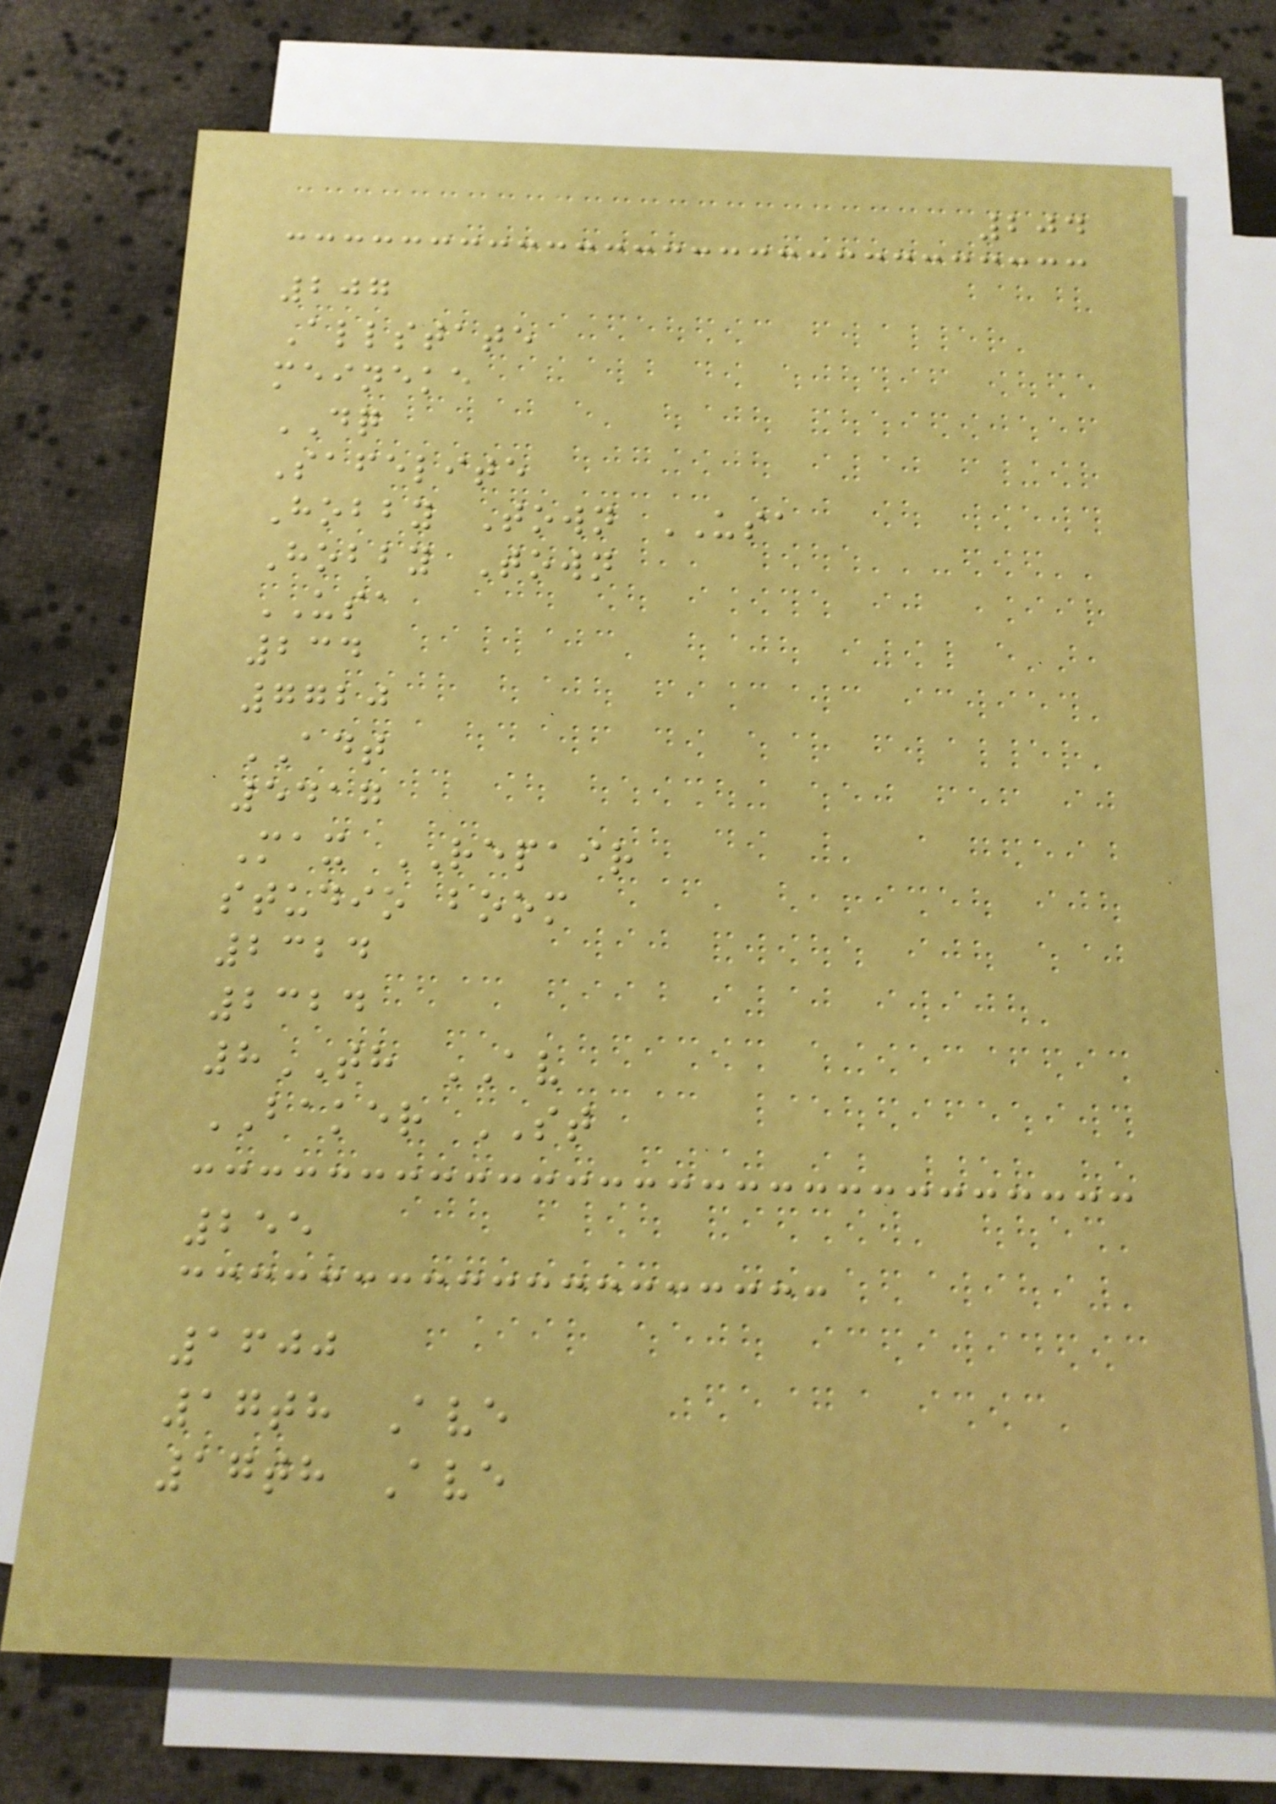204
207
Allstate
meineke
DQ
Safelite
Hobby Town USA
Hobby Town
USA
234
7720
ADT
5417
Max REPAIR
studio boom
2324
2324
8TH AV
BAKER ST
255
1600
17th Ave
17th Ave
